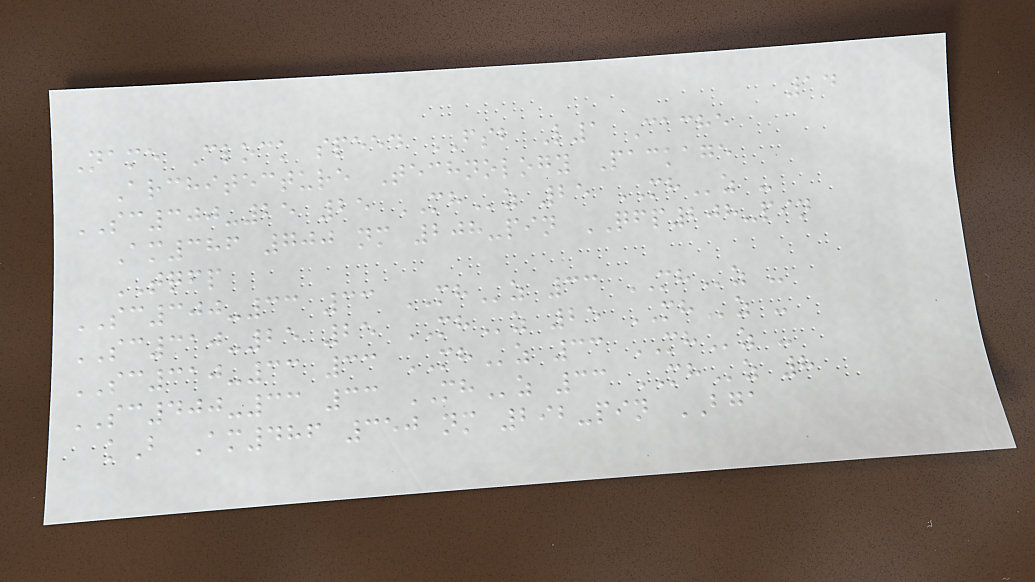14
Name Clock speed FSB L1 Cache
Architecture Technology Package
SC300-25 25 MHz 25 MHz -
Am386 700 nm 208-pin QFP208-pin
TQFP
SC300-33 33 MHz 33 MHz -
SC310-25 25 MHz 25 MHz -
SC310-33 33 MHz 33 MHz -
SC400-33 33 MHz 33 MHz 8
kB Am486 350 nm 292-pin BGA
